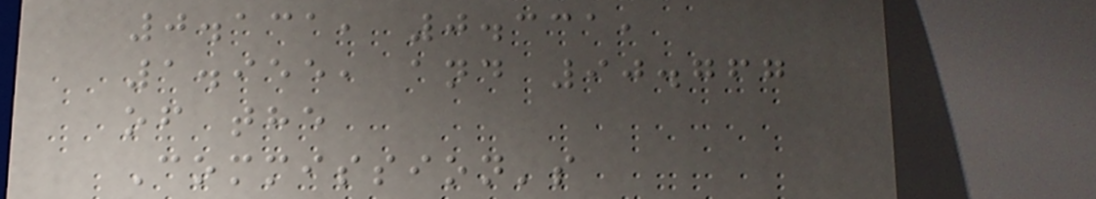0.131, 0.331,
1.955, and 90.767
of the
Commission's
